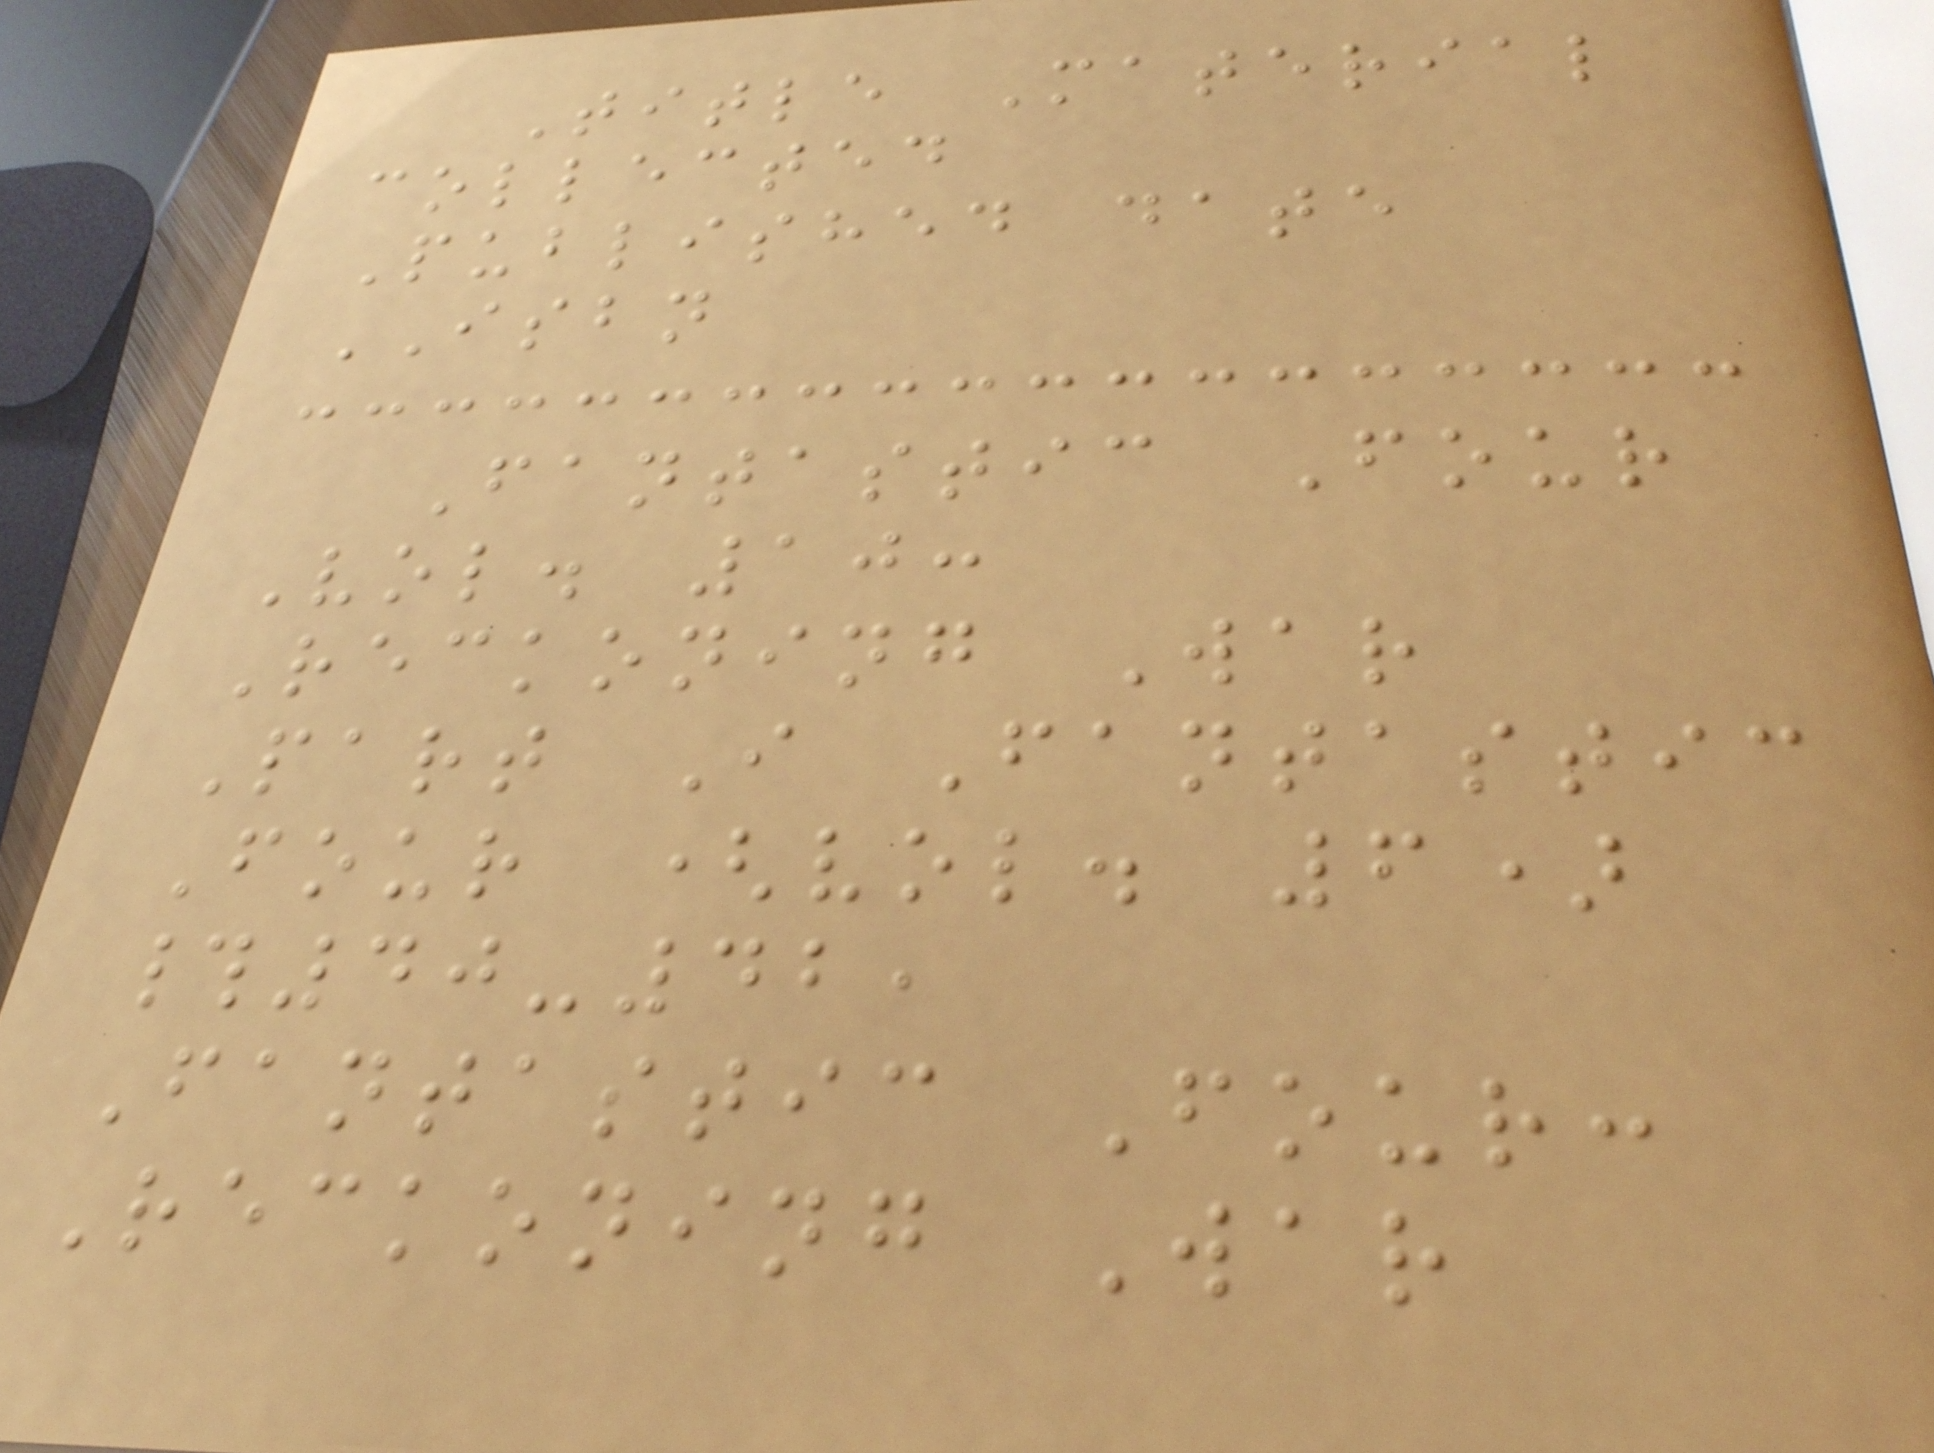Title Material
collected
Published date
ISBN
Fantastic Four
Vol. 10:
Reckoning War
Part I Fantastic
Four (vol. 6)
#40-42,
Fantastic Four:
Reckoning War
